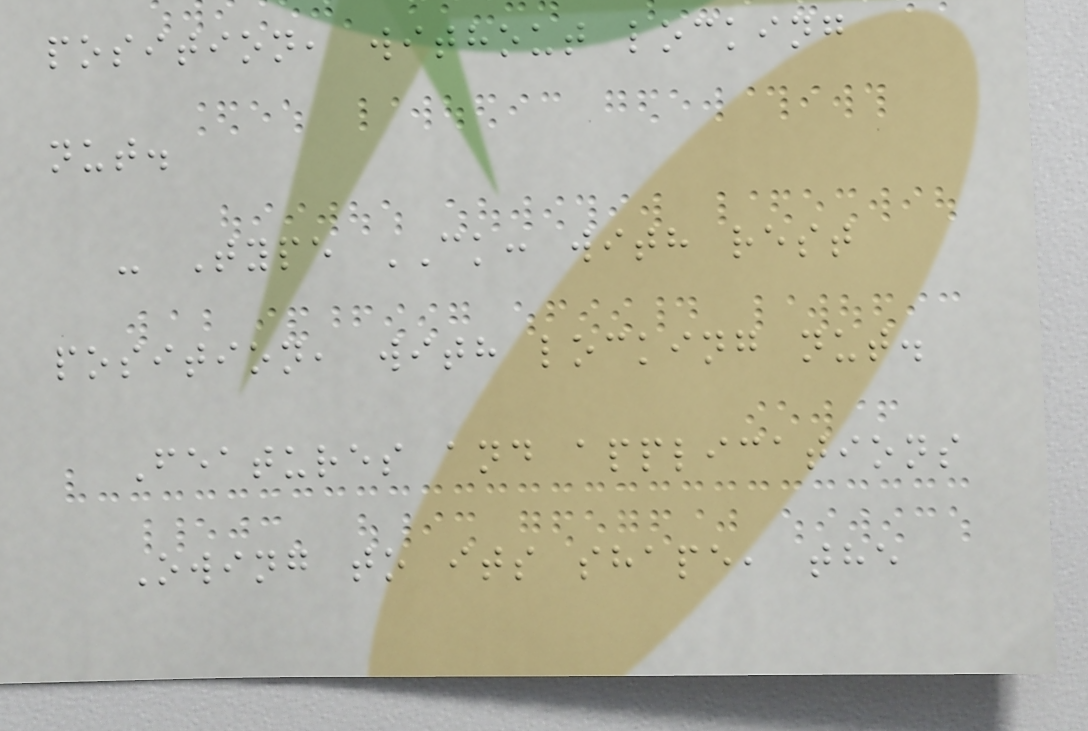position, without locking
nut.
- Type CK: with rest
position, with locking nut.
Features and applications
Owing to its shape, the
